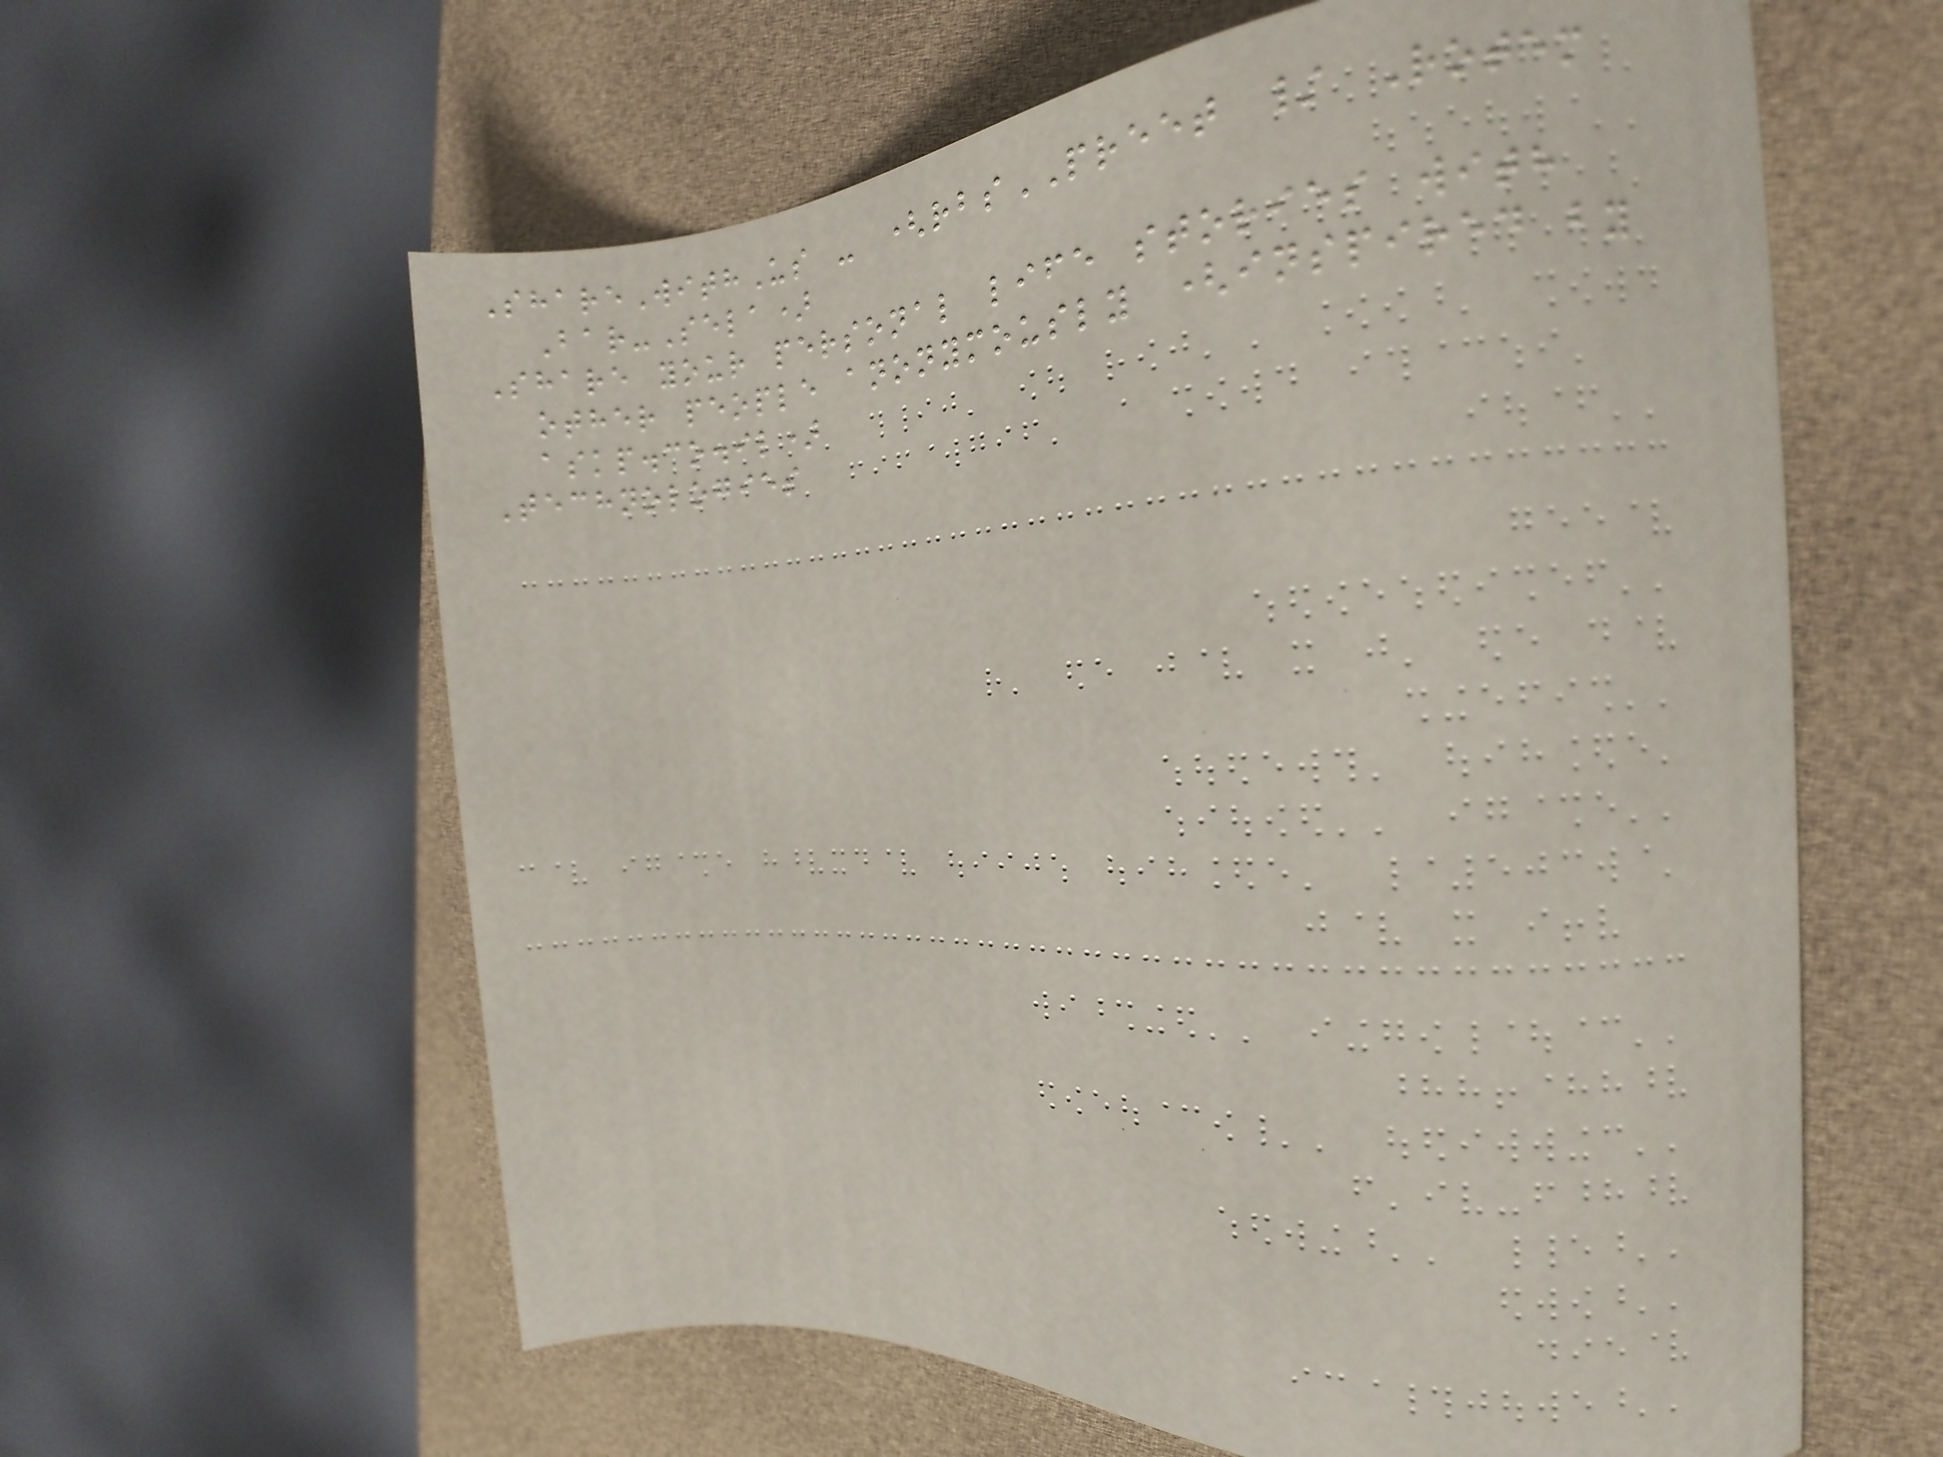ShareWithUs - (rbsPREET / Rotem
Bar-Sela)
Share your personal life stories with
other people anonymously (inspired by
askp.co.il)
Technologies
